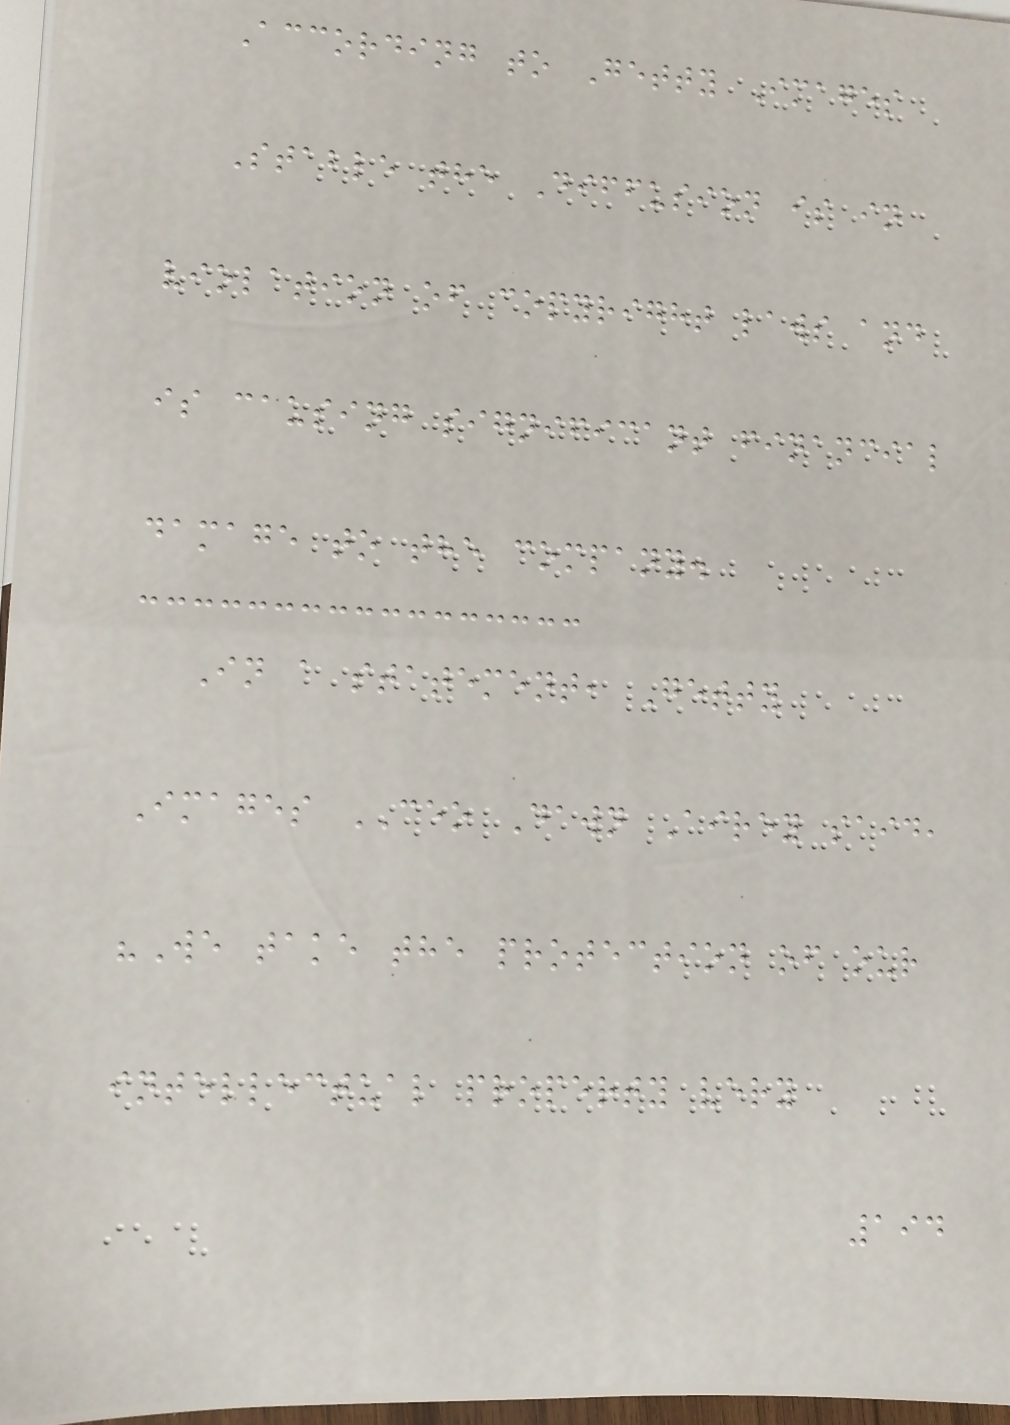According to Getty Images
Stable the Diffusion is in
violation of copyright laws and
is causing significant financial
damage to the company.
In a statement, Getty
Images CEO Dawn Airey said,
"We take the protection of our
intellectual property very
194
